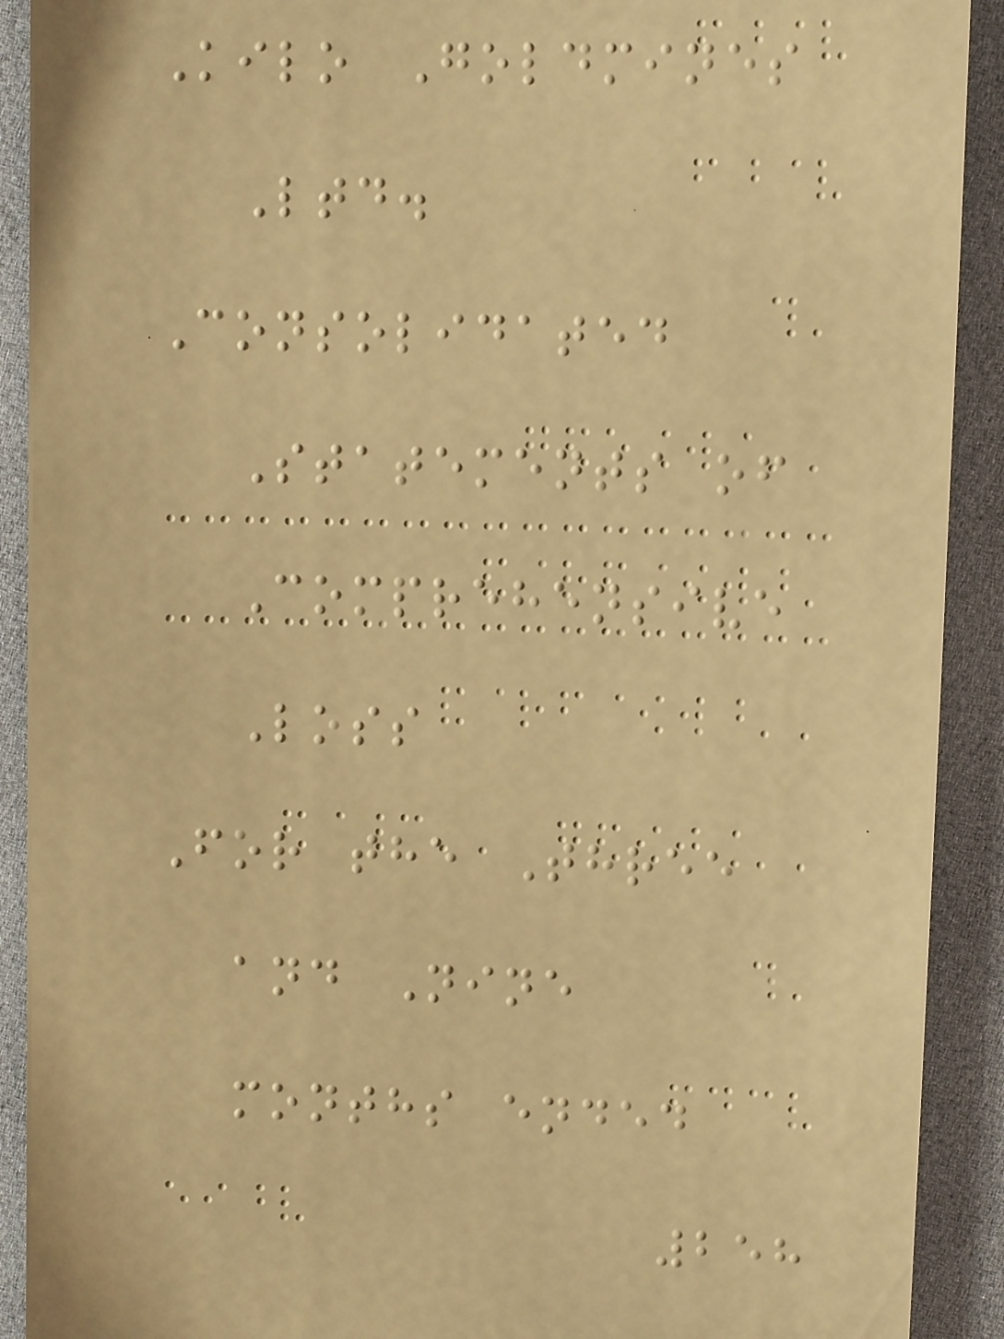Kilo Goldmines
Ltd.
Consolidated
Statements of
Comprehensive
Loss
For the Three
and Nine
months ended
258
